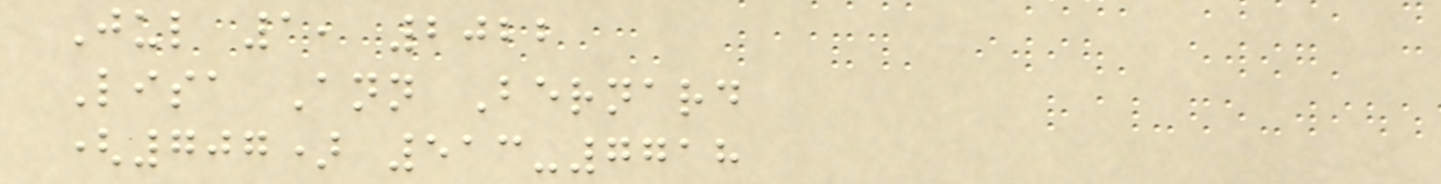Jul 1, 2022
Lisa Ann Bernard
(707) 513-7718
